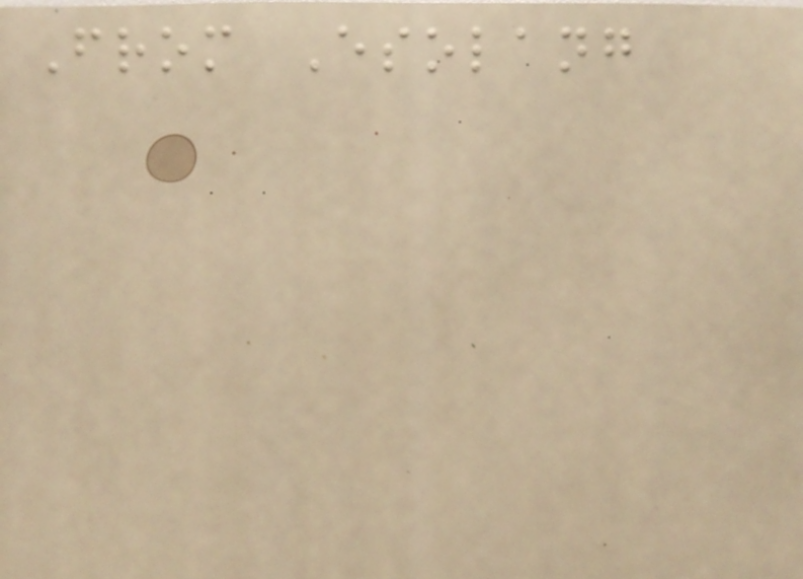From Esolang
